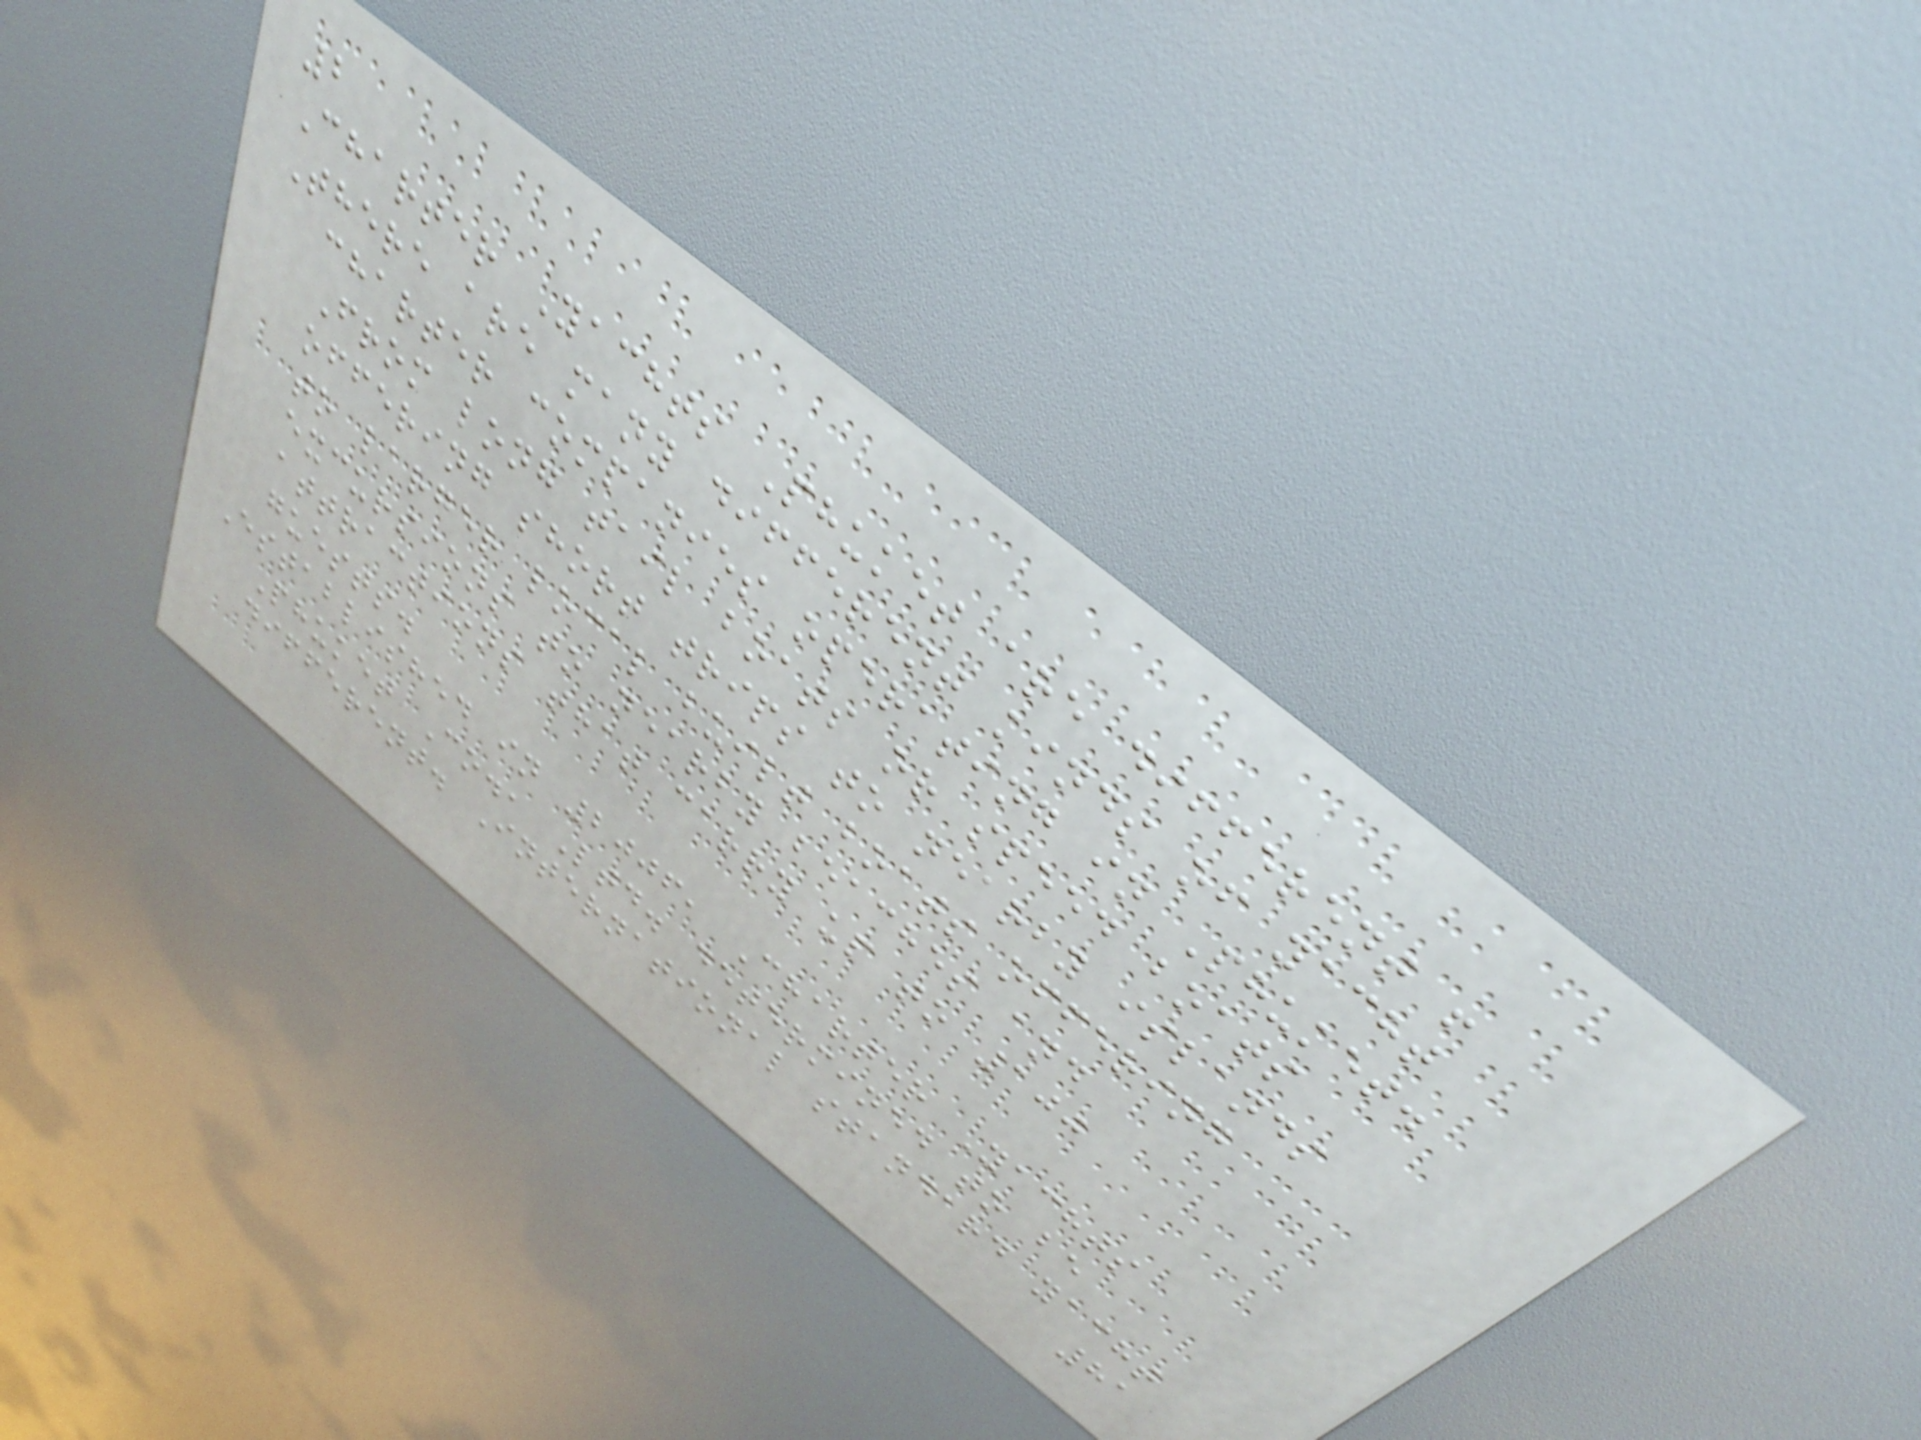2
Charter Yachts Phuket are different !
There are many different kinds of yacht
charter companies operating in Phuket.
From long tail boats or speed boats
offering short trips to nearby islands
to larger local built boats offering
excursions to nearby beaches and
attractions that carry up to 100
guests.
Established in 2006, Charter Yachts
Phuket Co., Ltd. determined to be
different. International standard yacht
81
